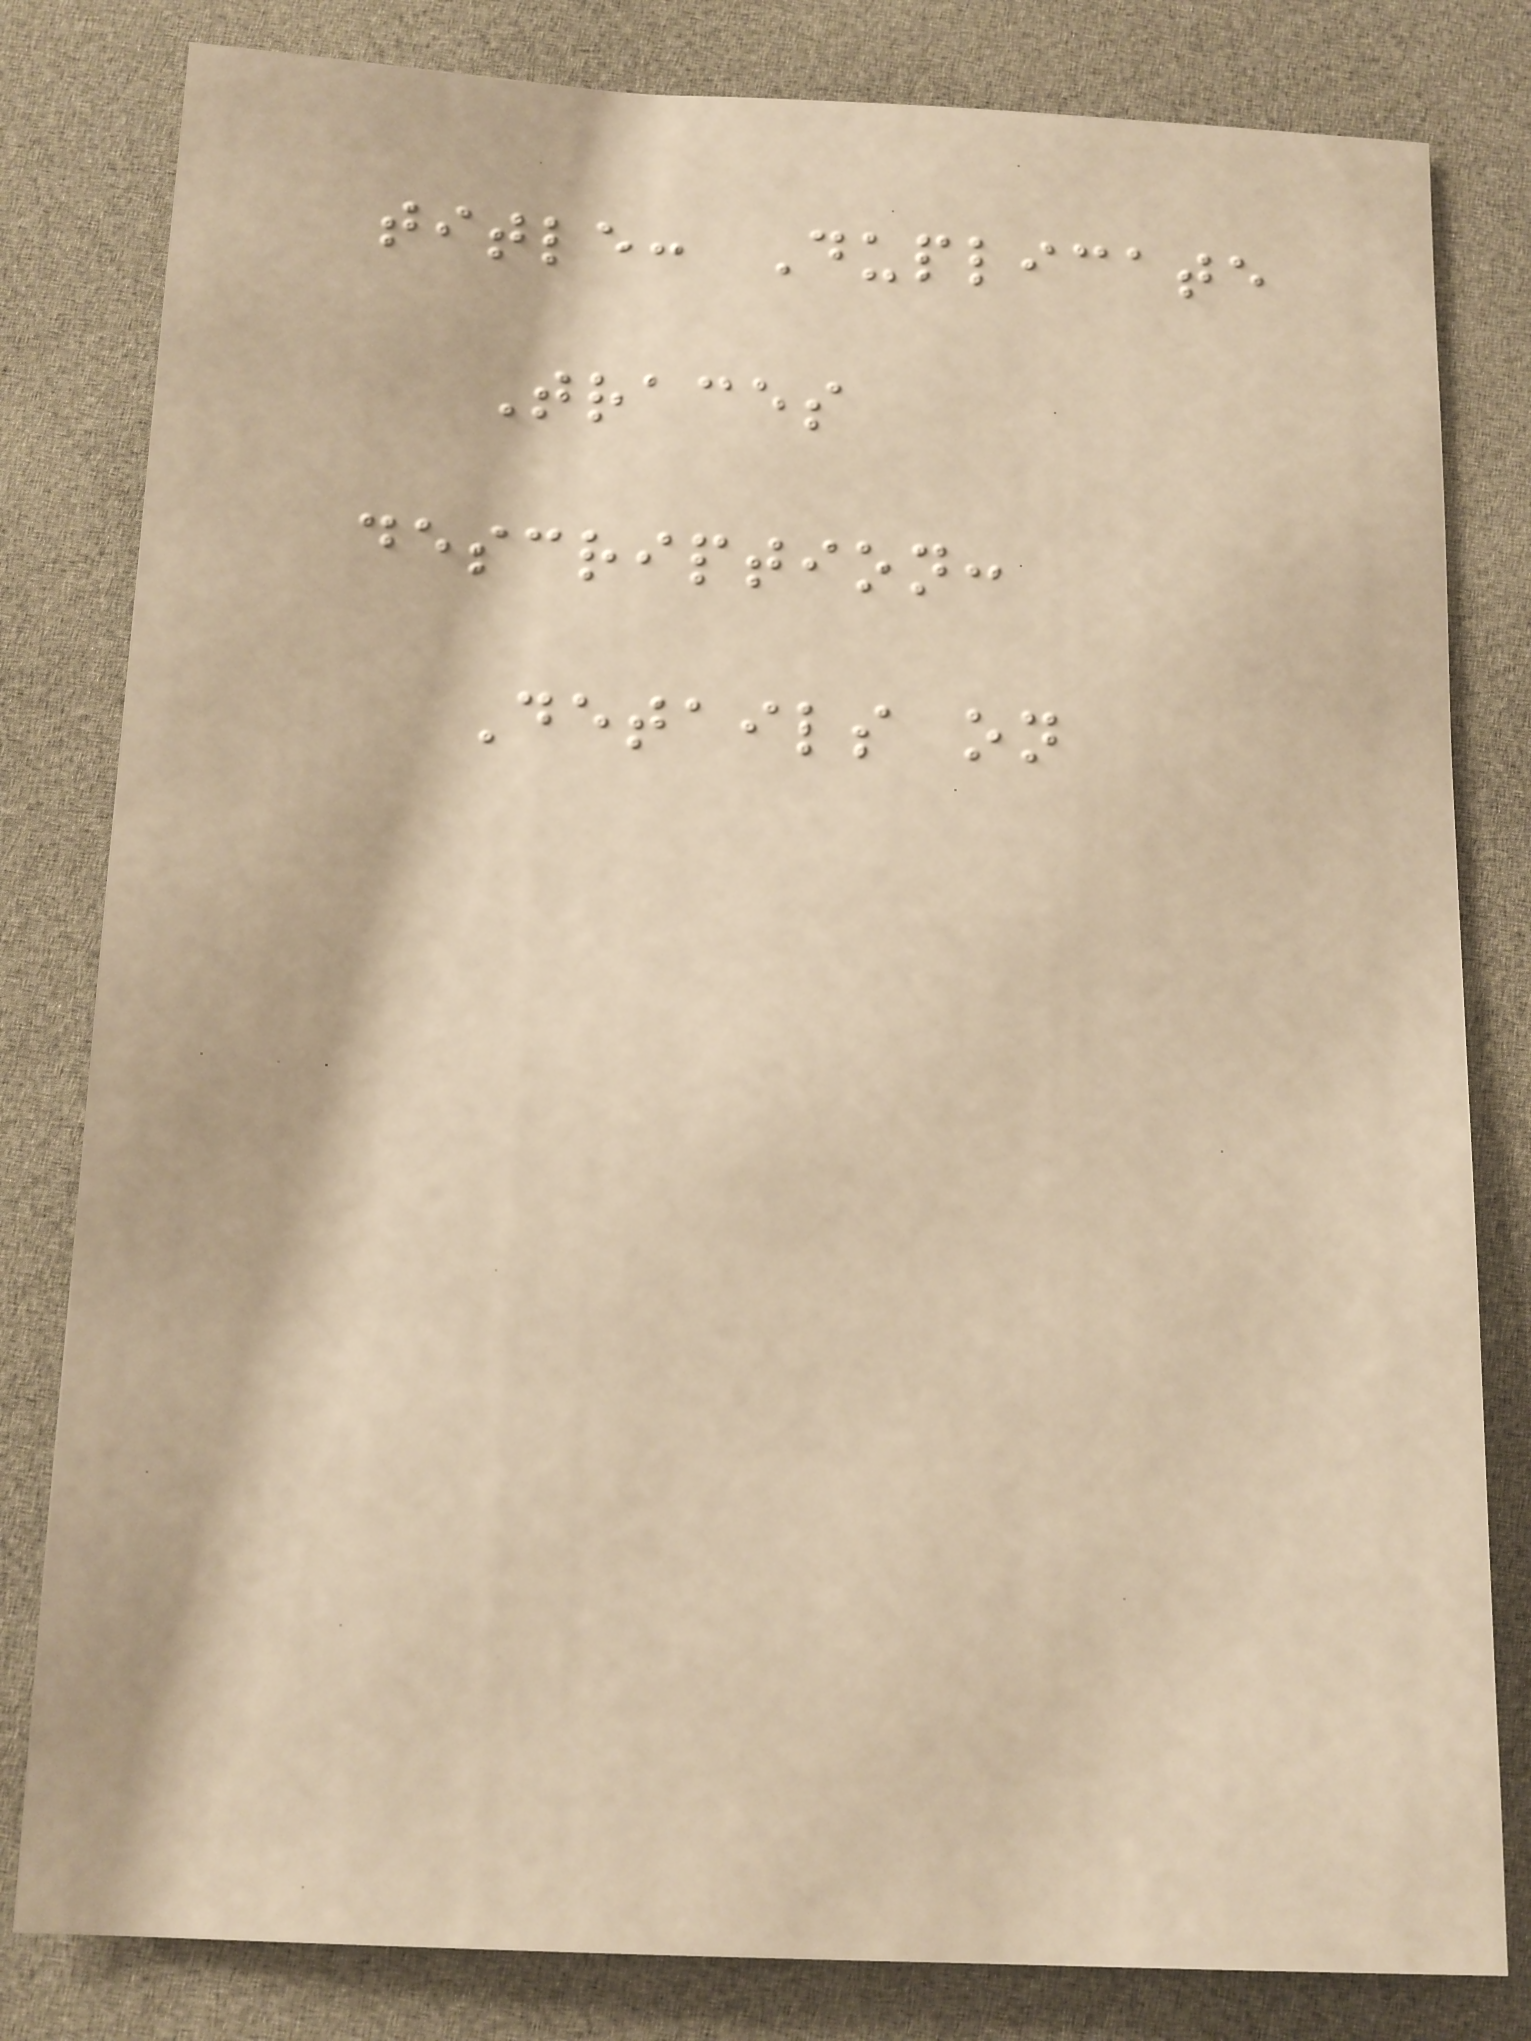title: Duplicate
Traces
description:
Details on
